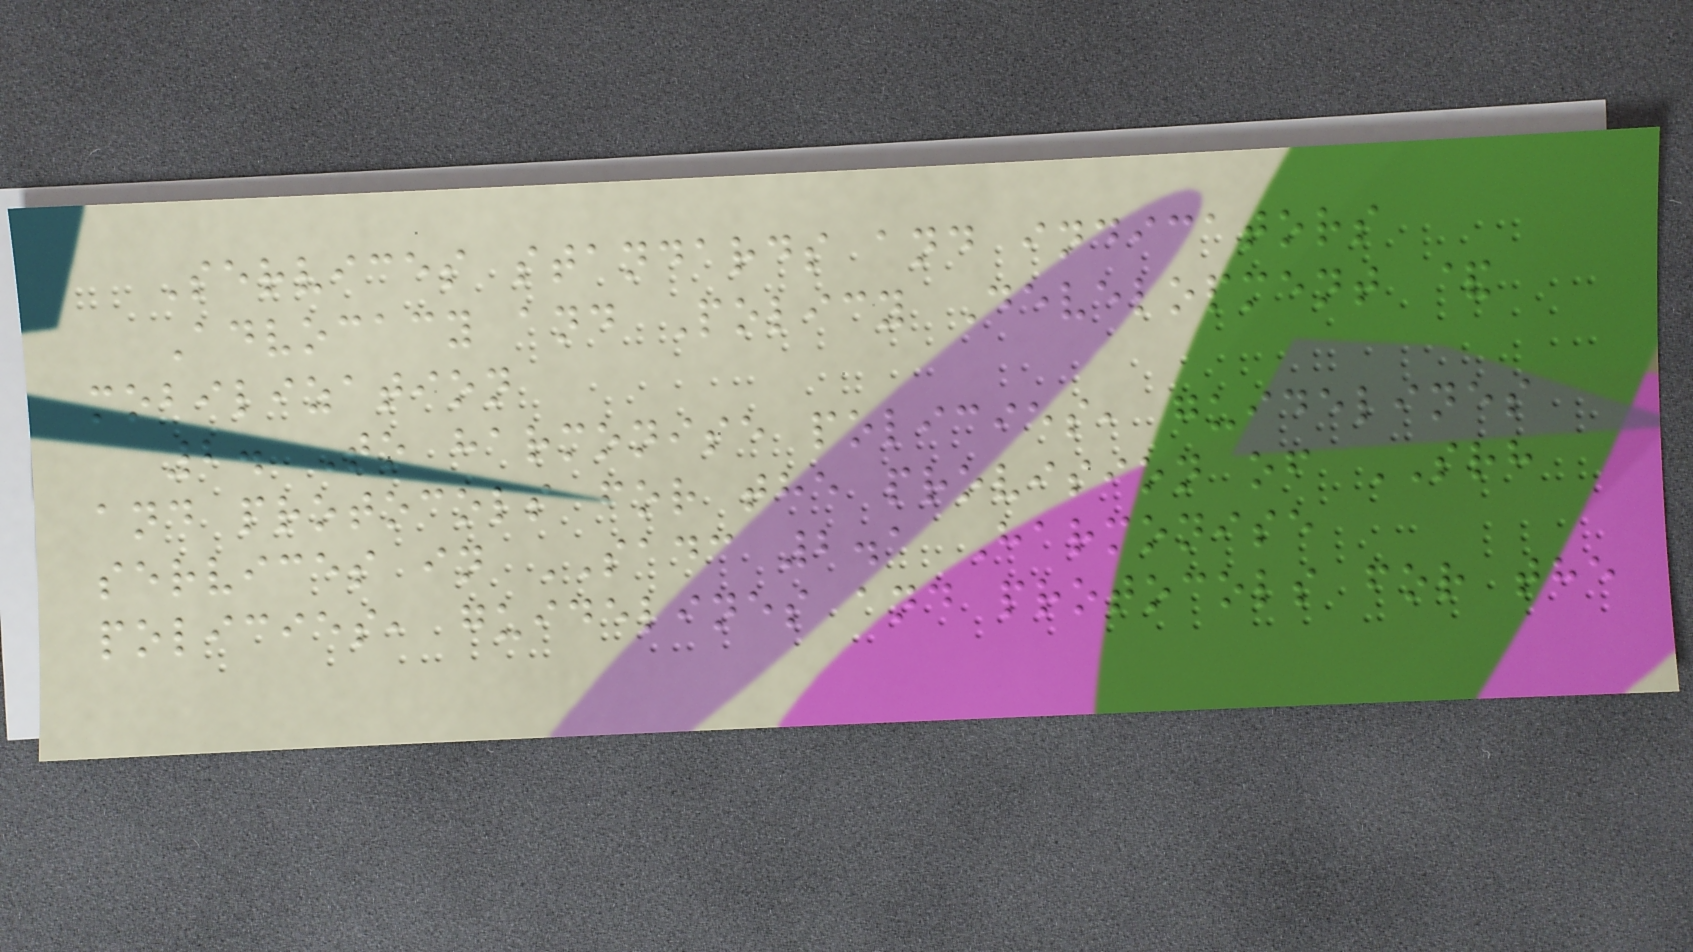Services standards and indicators
Advocacy and Policy Development &
mobilization
2. To harmonise policies, guidelines
and protocols for the provision of SRH
services in SADC 2.1 Harmonise
policies, guidelines and protocols for the
